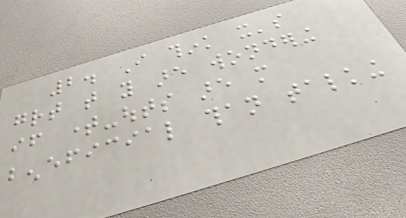2. I think it's
great that you are wondering
if time-outs are more
beneficial than talking
